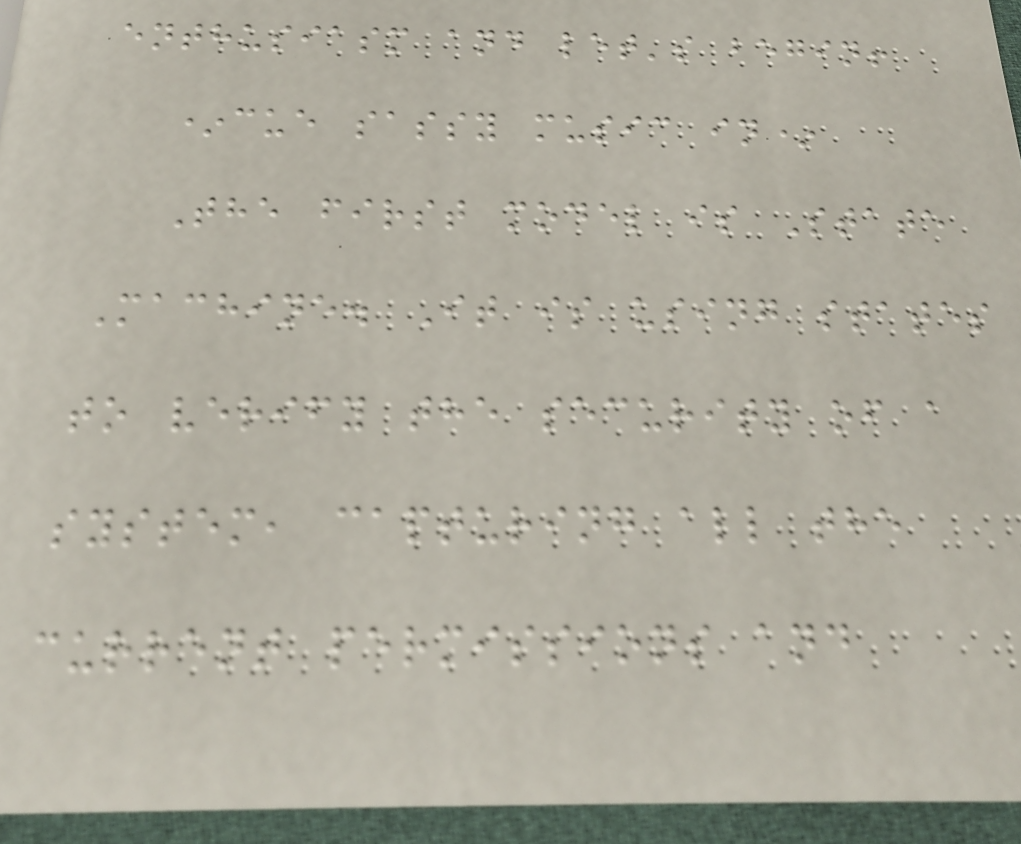enthusiasm and let's begin!
*cue sassy music in*
The first model is State
Machine. It is using states
to verify the security of a
system, capturing all the
current permissions and
